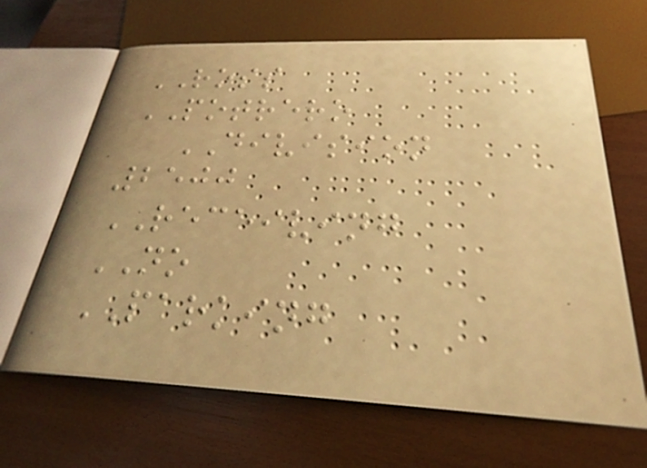ROSS
POTRERO
DIVISION
2500
RECEIVING
NO
PARKING
